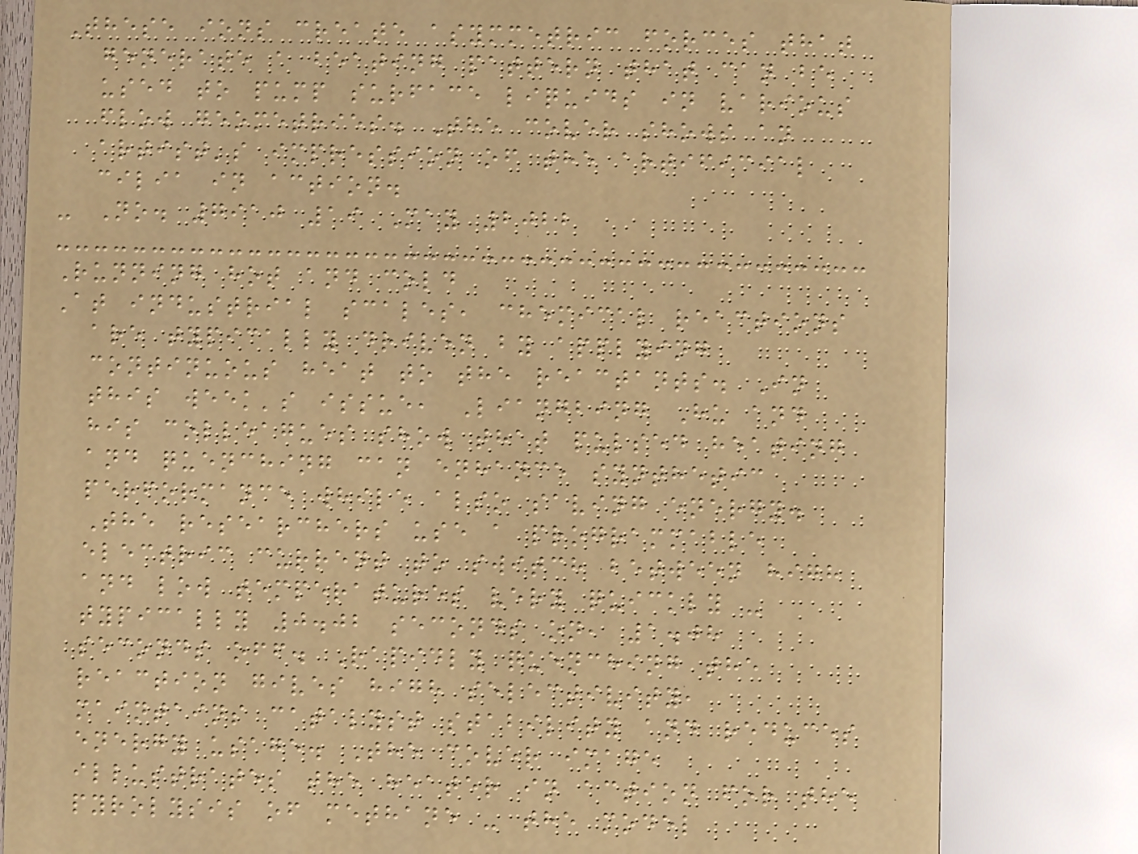These ions create asymmetric forces that
generate a beating pattern that can be
used to pump surface liquids in various
flow geometries. The cover shows an
artist's impression of the artificial
cilia in action.
- No. 7910 19 May 2022
Running hot and cold
At industrial scales, chemical reactions
are typically driven by applying
continuous heat to the reactants. In
this week's issue, Liangbing Hu and
his colleagues show that pulsed heating
and quenching can enhance synthetic
performance while also saving energy.
The researchers use a programmable
electric current to switch between high
and low temperatures very quickly -
typically 0.02 seconds on, 1.08
seconds off. Rapidly quenching the
reaction gives high selectivity,
maintains catalyst stability and reduces
energy usage. The cover image
illustrates the heater in action for the
pyrolysis of methane - the model
